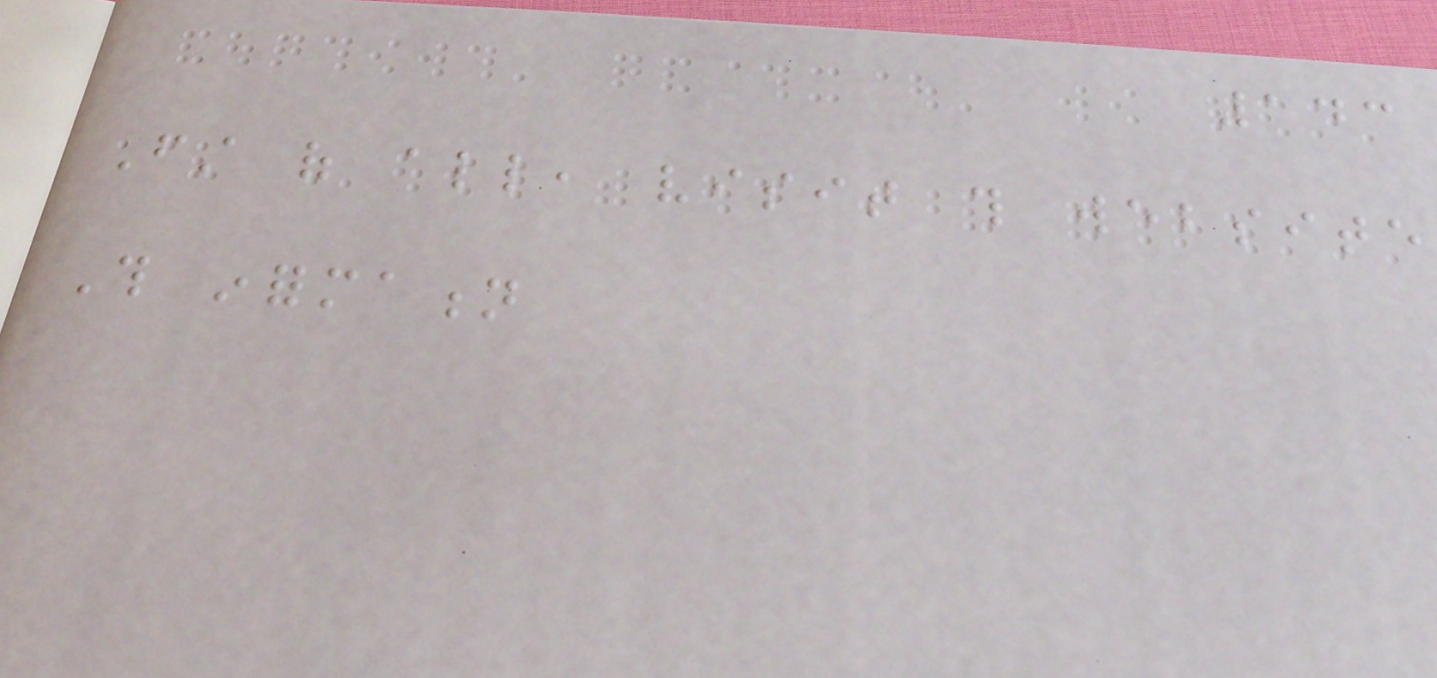143
First of all, visit this website
This information
